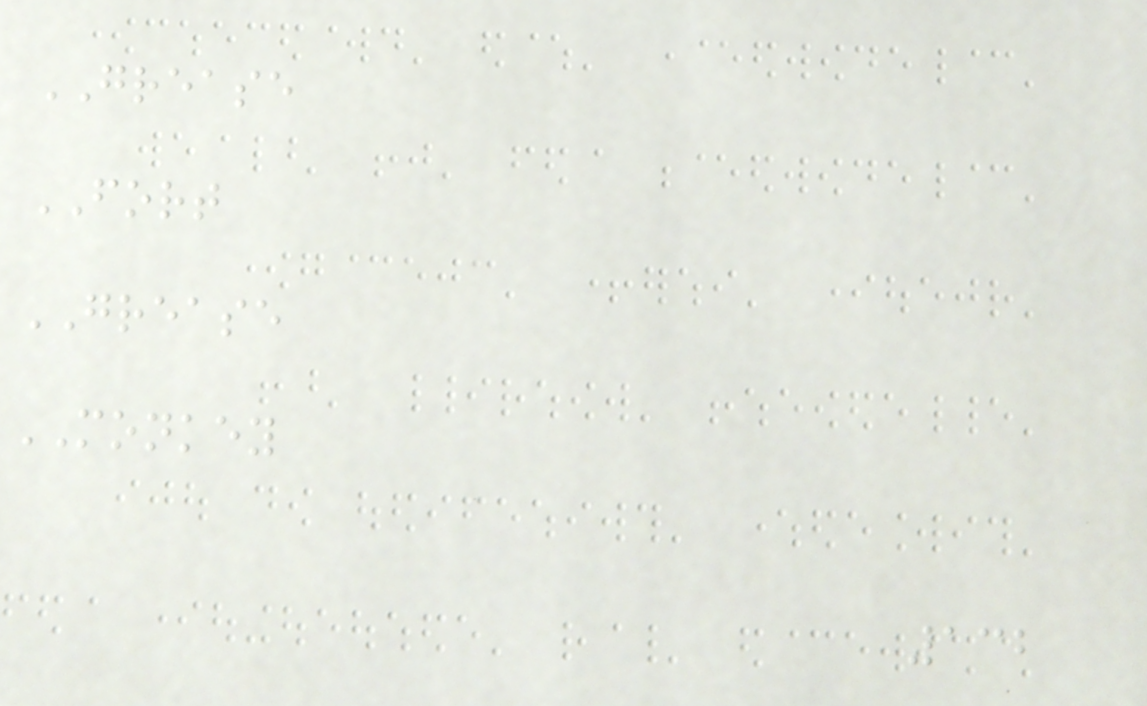GREASE
FORT
GREASE
MONKEY
132
